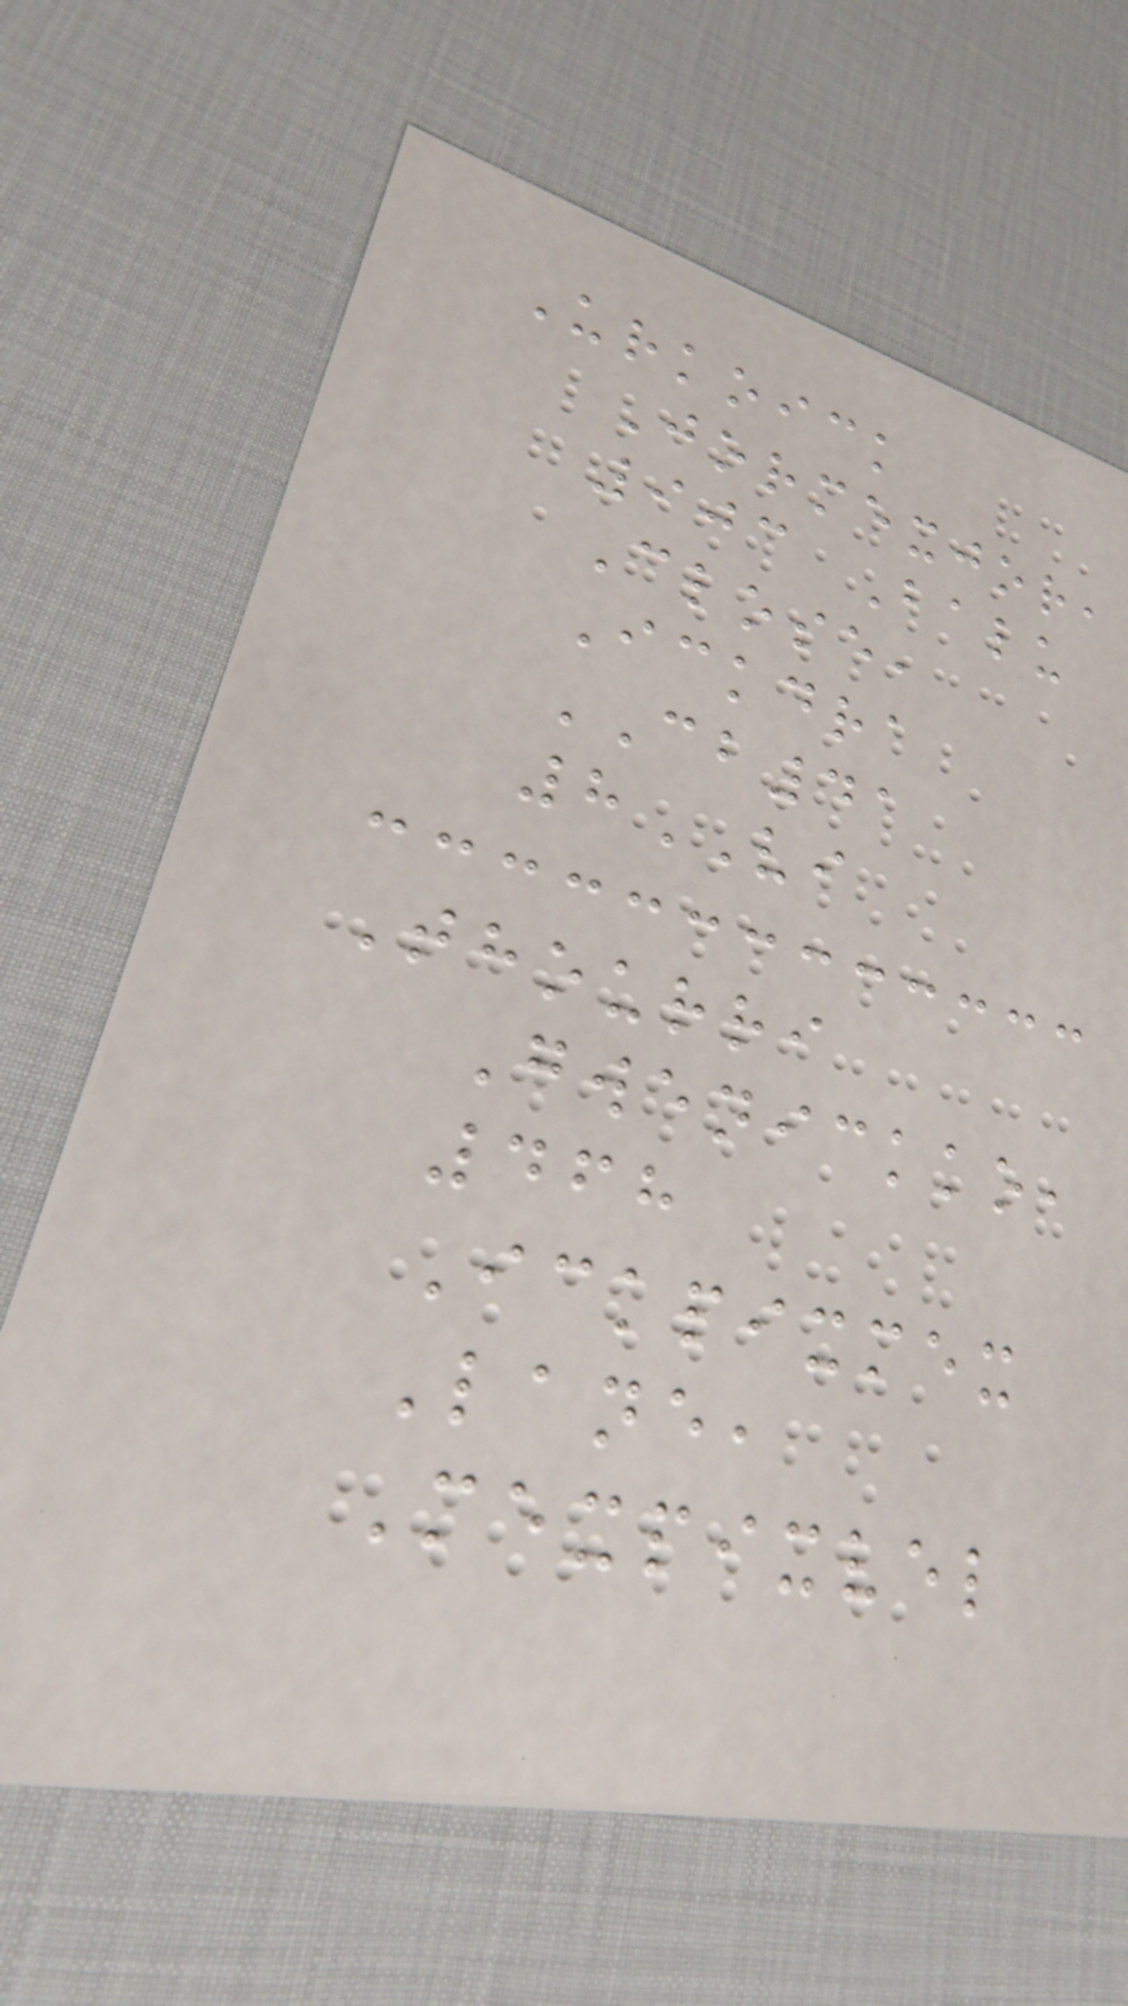Urkoick
Jormexjor,
903 Balu
Close,
Ickdra
CB41
8VI
Thourri
Gwenickko,
468
Ickpixmex
Lane,
Mexpixvel
